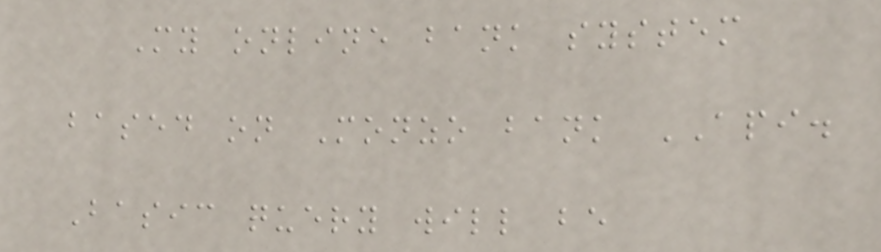My online bank system
based on Monzo bank API.
Basic query will be
